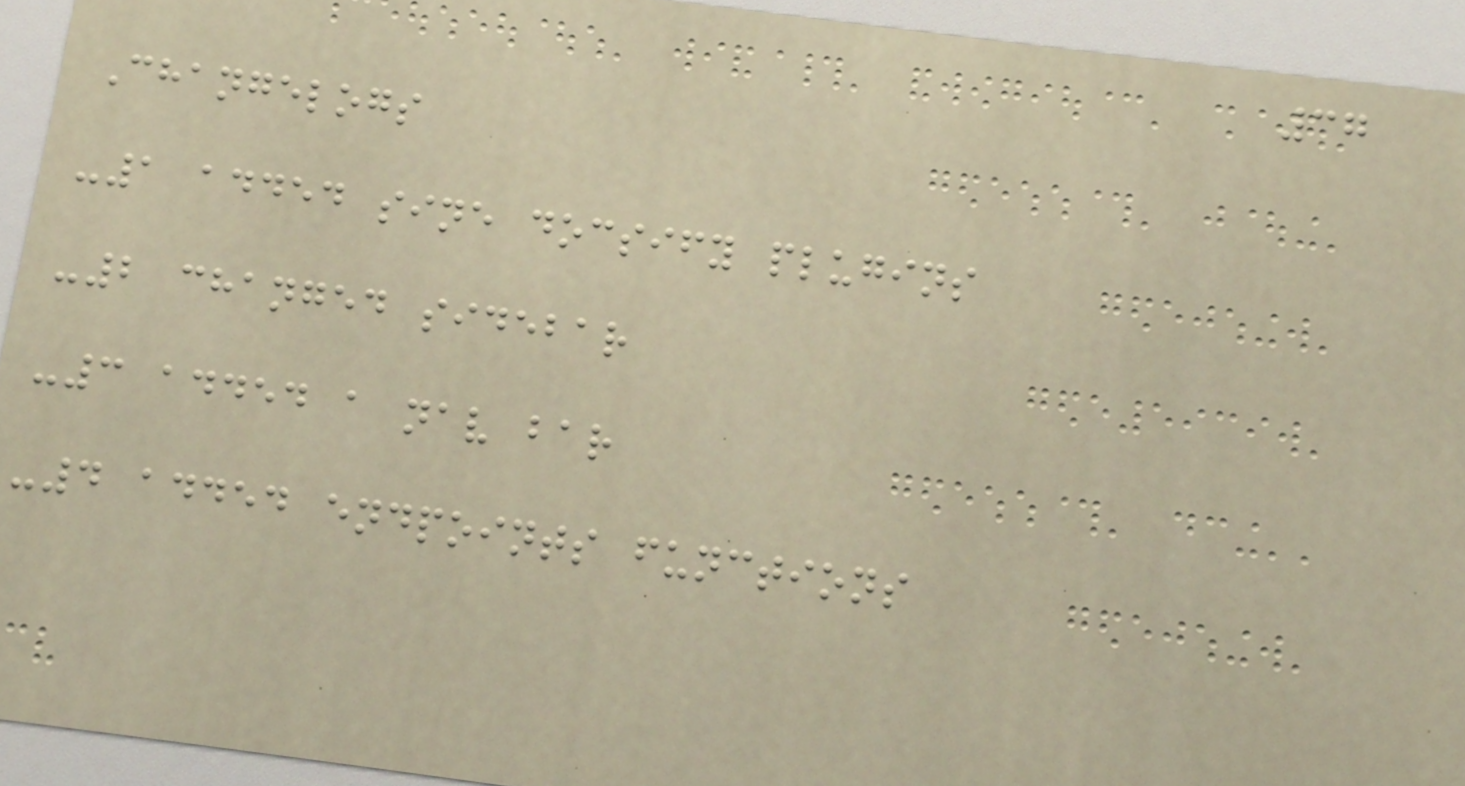37
Changelogs
-1 added sine docsify plugins
-2 changed sidebar
-3 added a nav bar
-4 added endpoints functions
